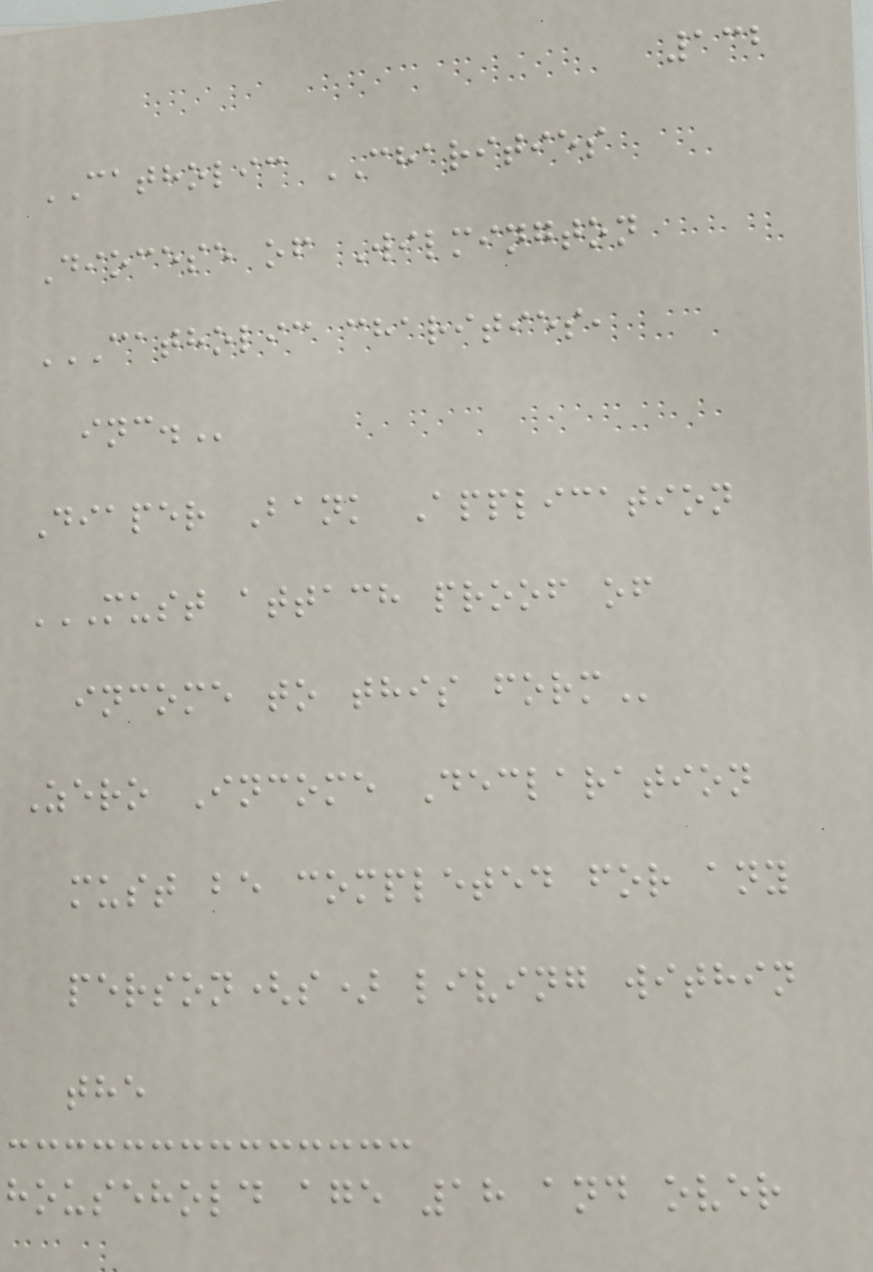132
CATHOLIC CHARITIES
Diocese of Wilmington
CATHOLIC CHARITIES,
INC.
Diaper Bank Application
MUST ATTACH PROOF OF
INCOME TO THIS FORM
Zero Income Declaration
must be completed for any
person(s) living within
the
household age 18 and over
